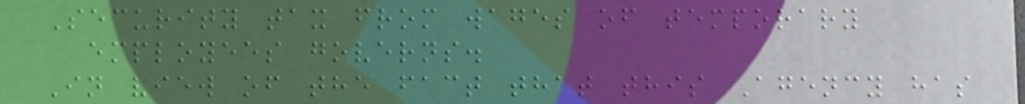Security tax from wages of temporary
employees governs.
In view of the fact that this Agency has
